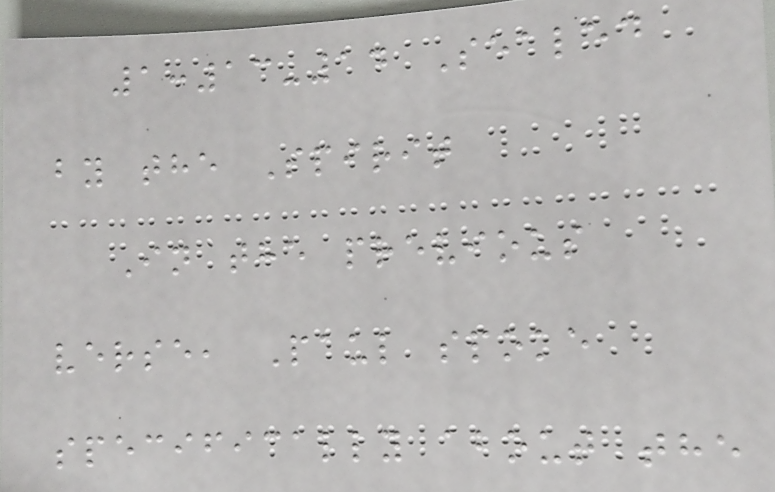1:13-14 Sealed
by the Spirit
In the previous
verse, Paul spoke
specifically about the
